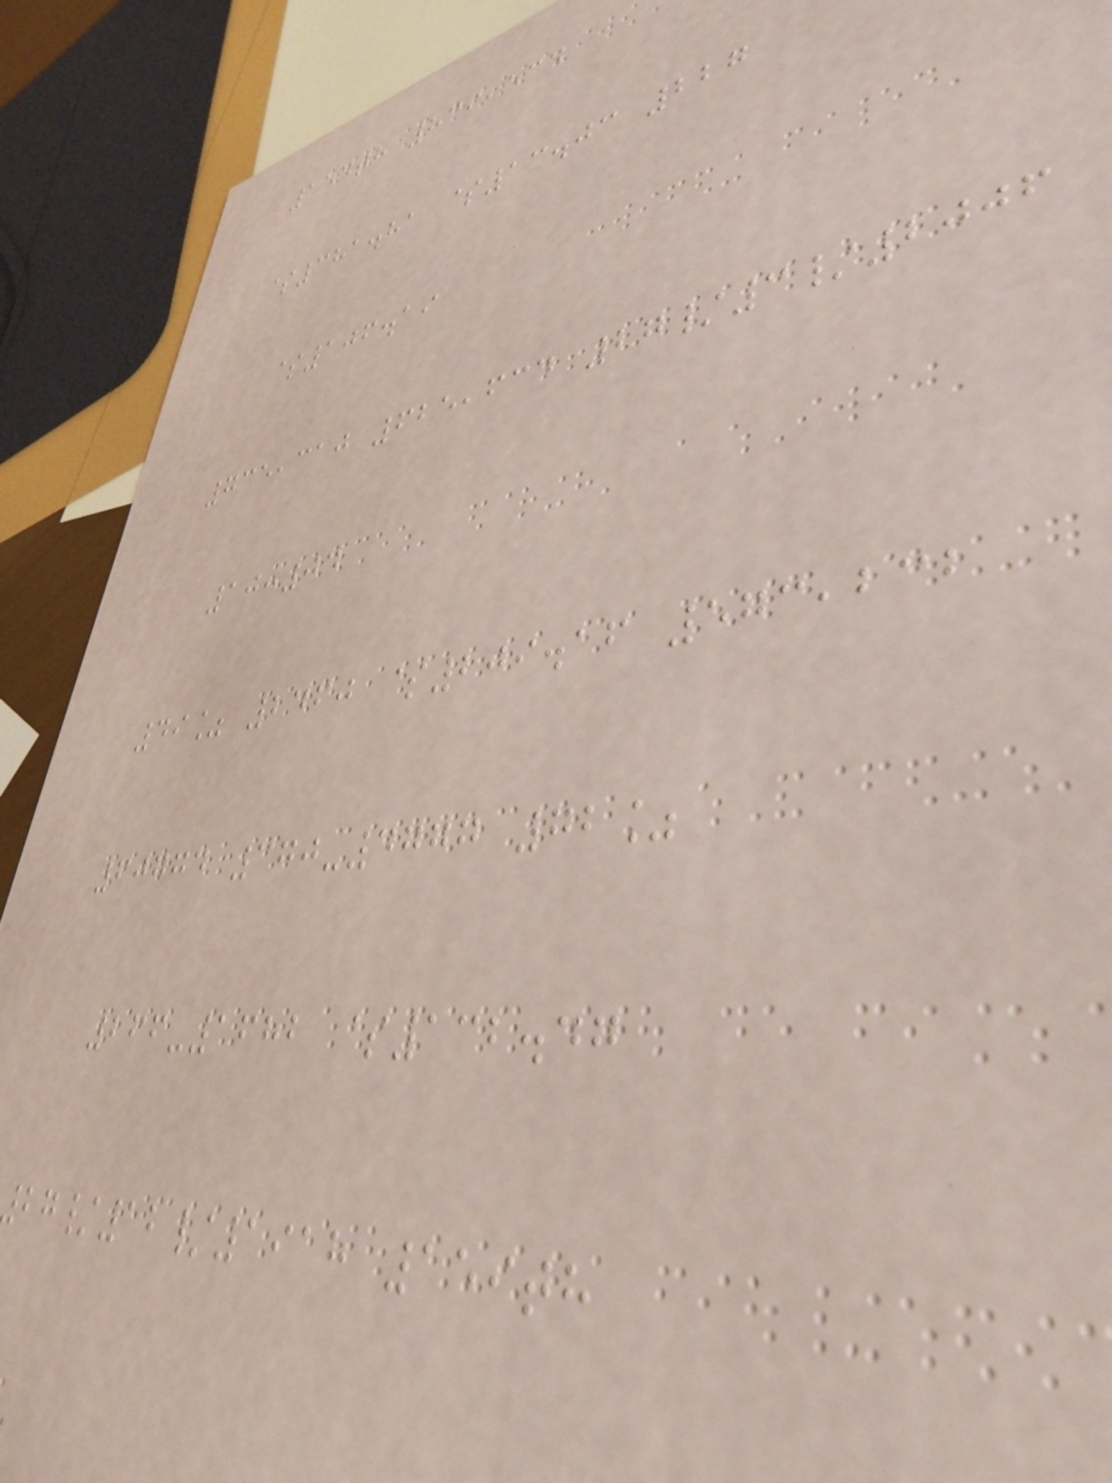154th 839,534
$381.81 $13.03 227
$106.19
735,310 625,634 27/3/2006
10:04
49% 2460 $209.16 573,232
60774 370-4777 72%
266-1682 $132.47
/12/1918 159th
